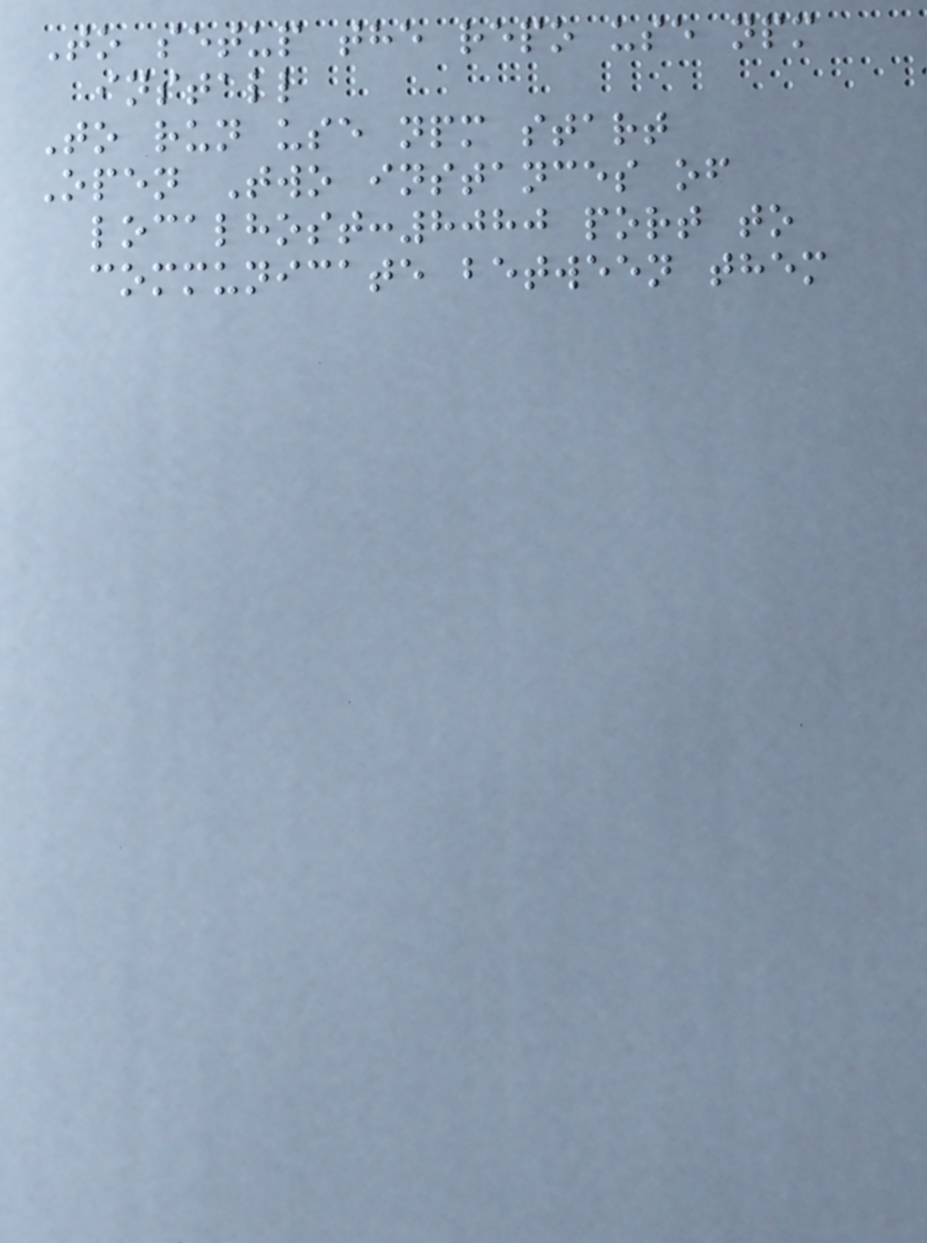To setup the repo use npm
install
To run use npm start
Open Two instances of
localhost:8080 port to
communicate between them
